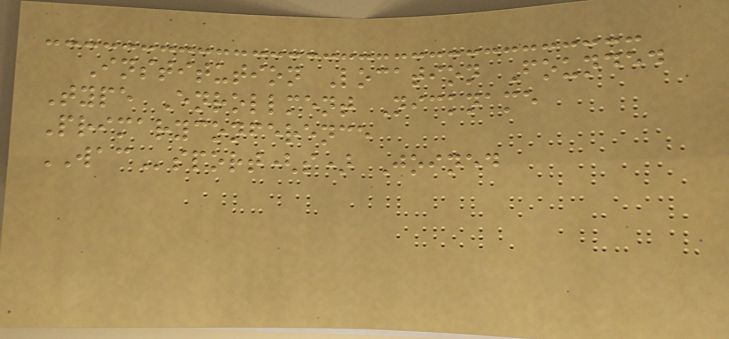Institution Location Founded
Type Enrollment Nickname
Primaryconference
WACsport(s) Joined
